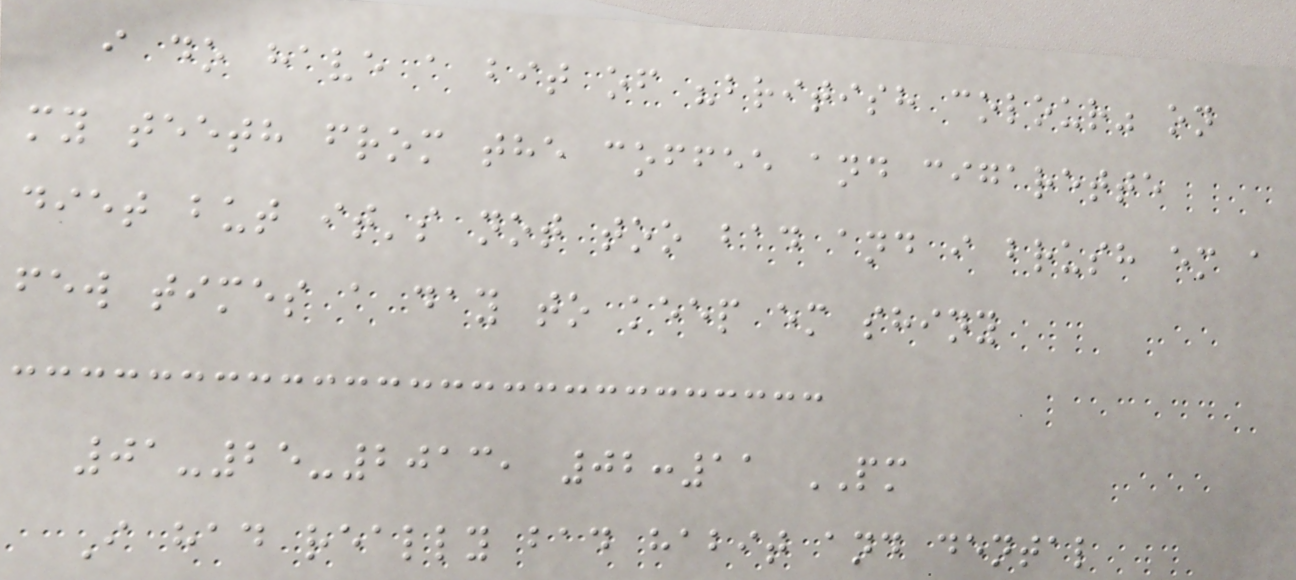i do have a bit of "british colour" on
my teeth from the coffee and cigarette
diet but it's not too bad and i brush em a
few times a day to keep em shiny
01-25-2013, 02:11 PM
I had really bad habit and dental
